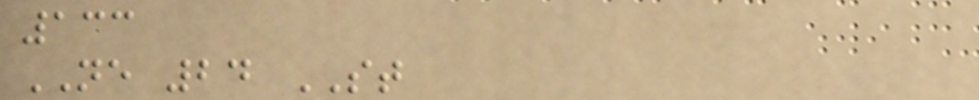133
NE 24 ST
